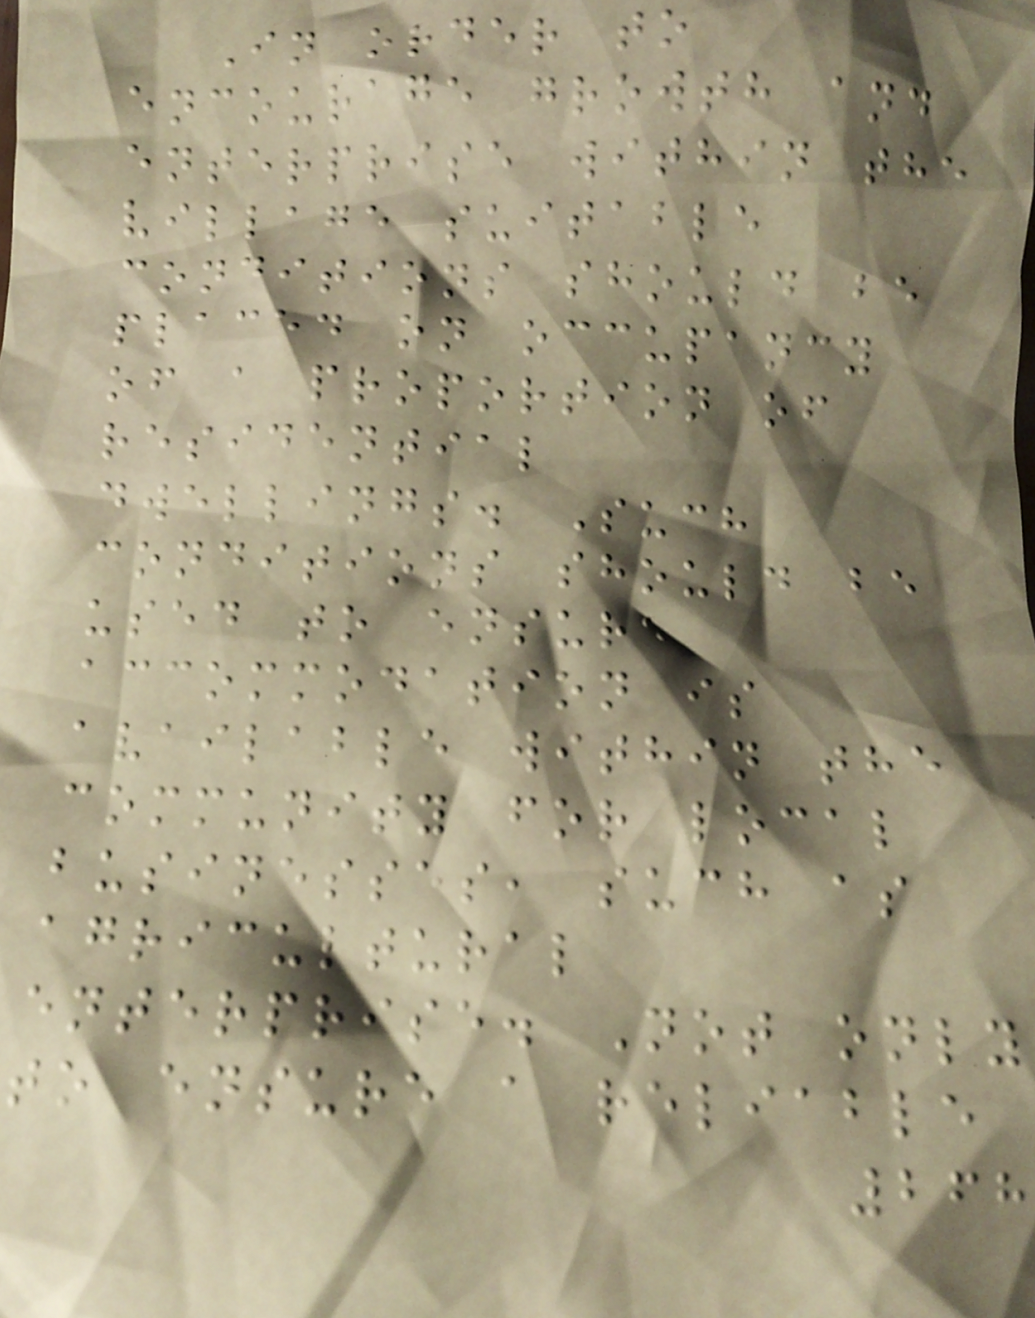In order to
encourage growth and
enterprise within the
village suitable
conditions should be
placed on occupancy
of a proportion of
residential
dwellings. Such
conditions should be
used to ensure
accommodation is
available within the
community for local
businesses, such as
agricultural
enterprise. Not only
to ensure a reliable
268
